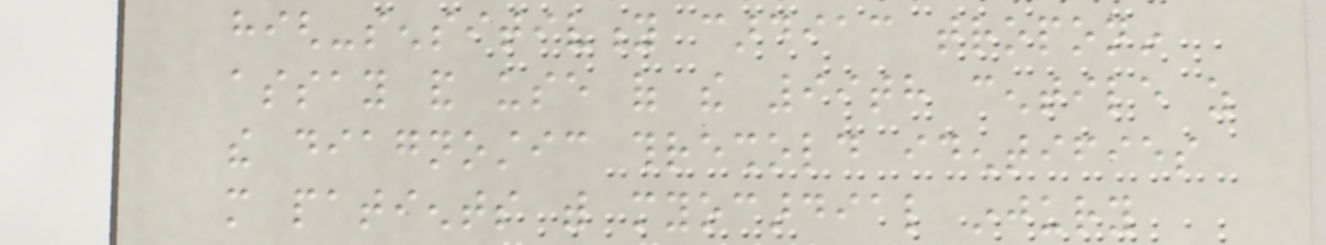high-sensitivity cardiac troponin
assay and use of the 99th centile as
the diagnostic threshold identifies
more patients with myocardial injury
